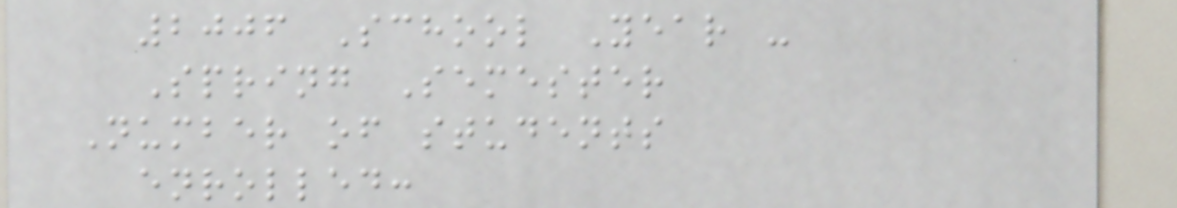2006 School Year -
Spring Semester
Number of students
enrolled:
